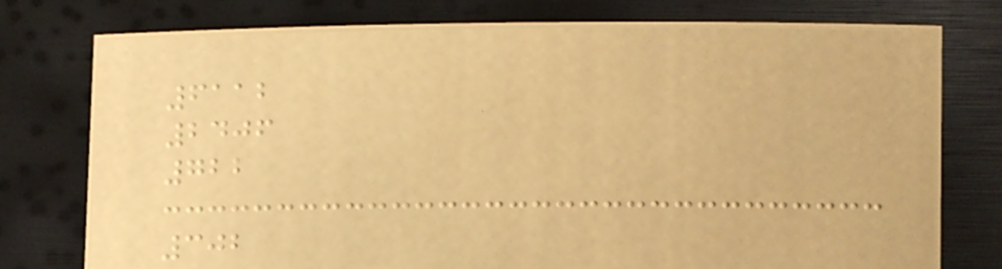6112
2406
722
302
